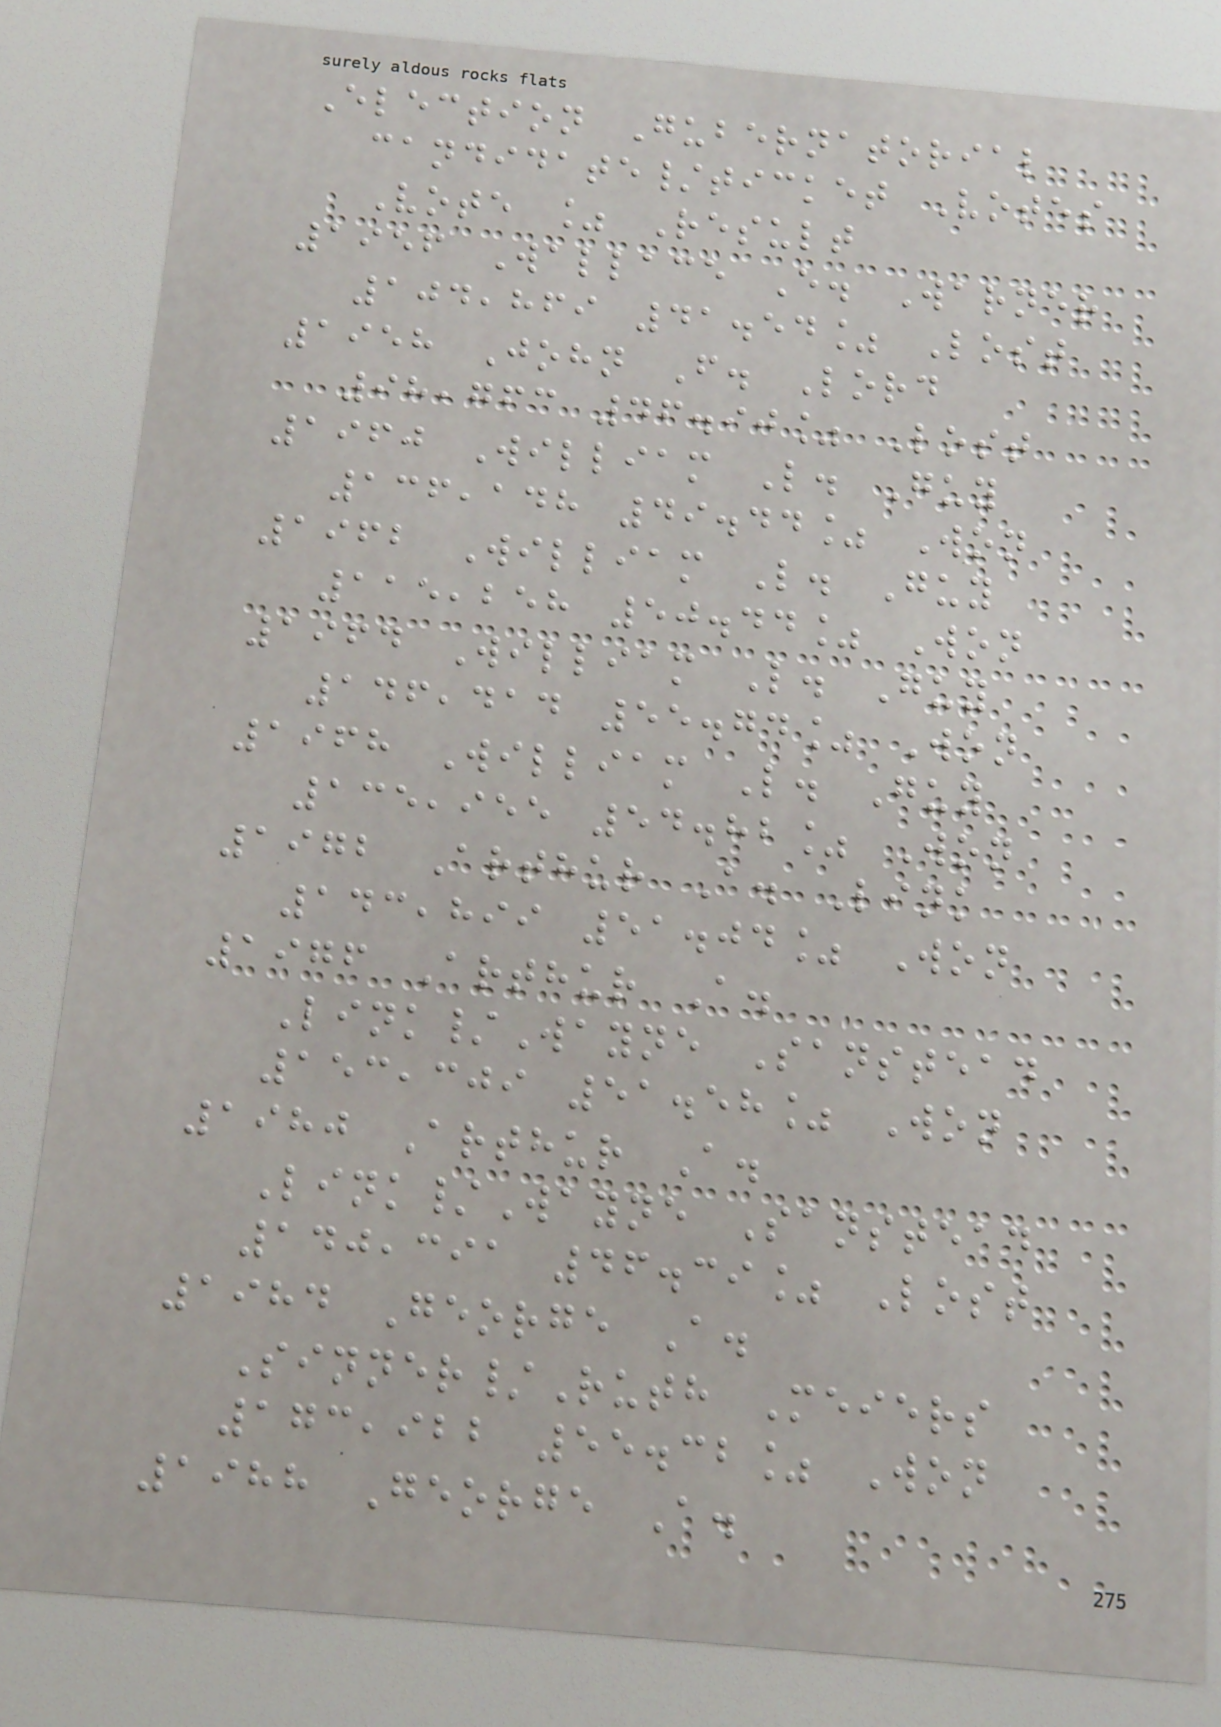Election Gubernatorial
candidate/ticket Votes
Vote % Result
1956 Wallace E. Warner
104,869 41.54% Lost
1958 John F. Lord
98,763 46.90% Lost
1960 William L. Guy
136,148 49.44% Won
1962 William L. Guy
115,258 50.44% Won
1964 William L. Guy
146,414 55.74% Won
1968 William L. Guy
135,955 54.82% Won
1972 Arthur A. Link
143,899 51.04% Won
1976 Arthur A.
Link/Wayne Sanstead
153,309 51.58% Won
1980 Arthur A.
Link/Wayne Sanstead
140,391 46.39% Lost
1984 George A.
Sinner/Ruth Meiers
173,922 55.32% Won
1988 George A.
